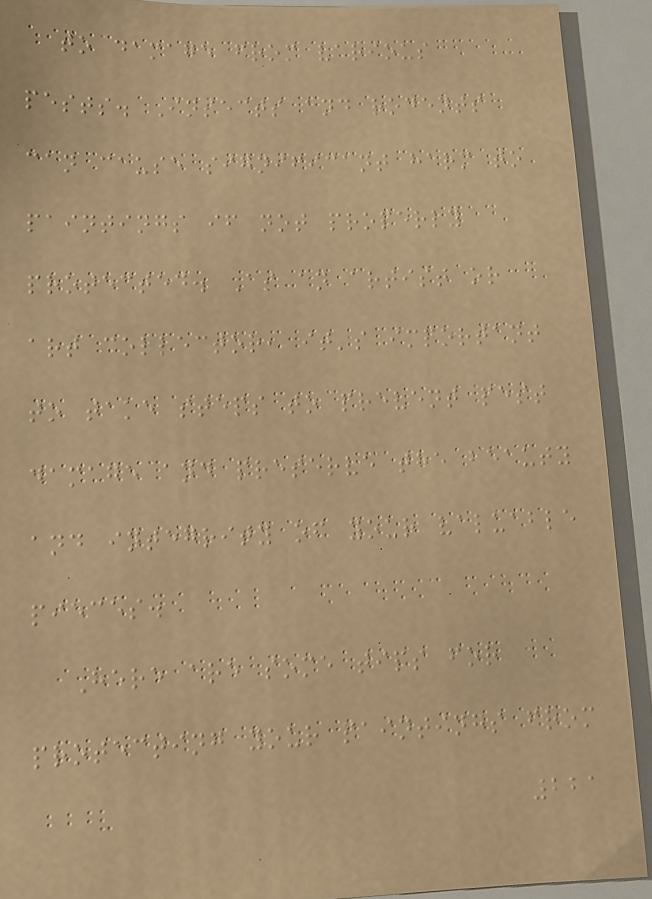to damage from various
pests. Insects and rodents
can cause significant harm to
paintings if not properly
protected. As an artist or
art collector, it's important
to take steps to prevent pest
damage and preserve the beauty
and integrity of your valuable
pieces.
Here are some tips for
protecting your paintings from
221
